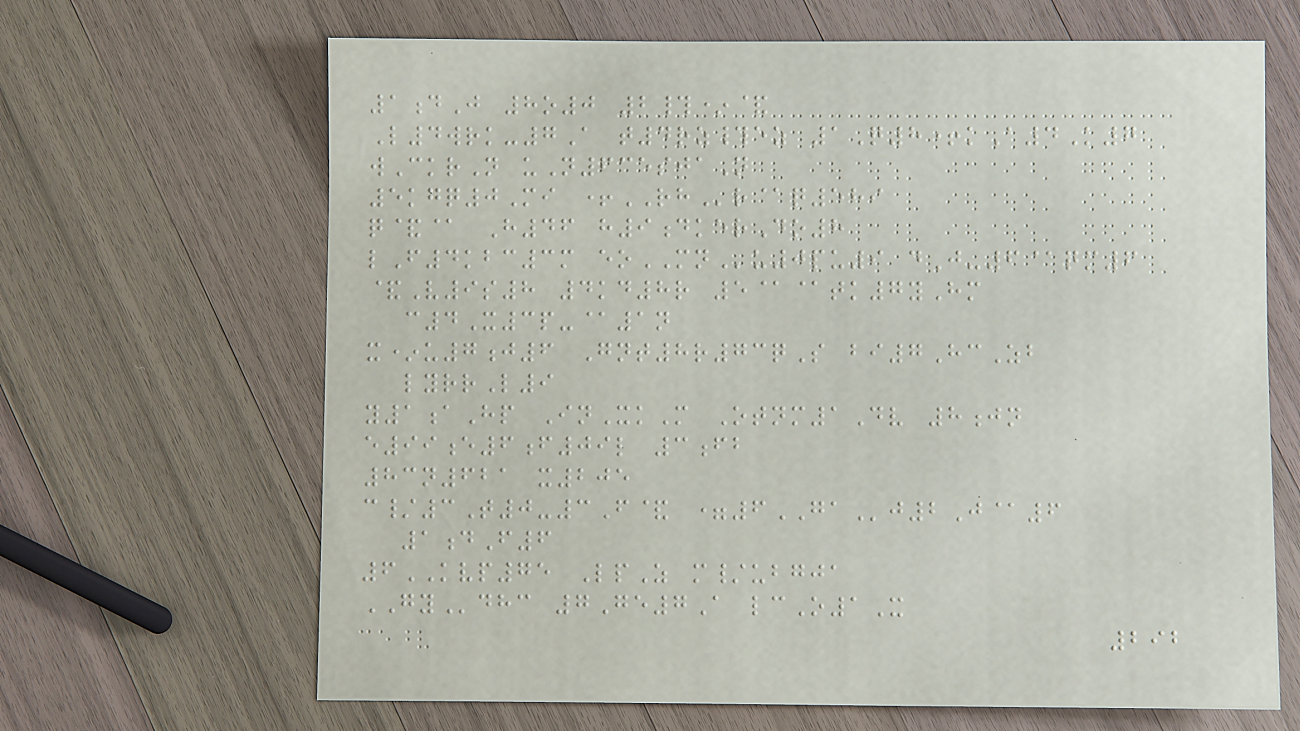1dJ 8o0 2#*&
L4wrk-7A t4rz#ez 1Q8+kA4K7
wCkrN uN635sjaN
5kgq0Mi +RHr@q589
q&@ H46 h9dkerDo8
lF4kbc3m eoMNu0pu9 dJ-6@qm6
&V9s8 4kd8r 5@@tk7yHm
c4X3p-@1n
x*u7j6 Gnt8r73qS bi7HcZb
lyrrL9
y1aHp InXkM Otnm1Dv 8jn
e99e6f09l 3fb
83n621 x205
c/3T0-3F& =6GAj2J@6
1dF6
6KVP75 LpZ m/ubgja
GYdhc 7Ge7A lcO1X
292
